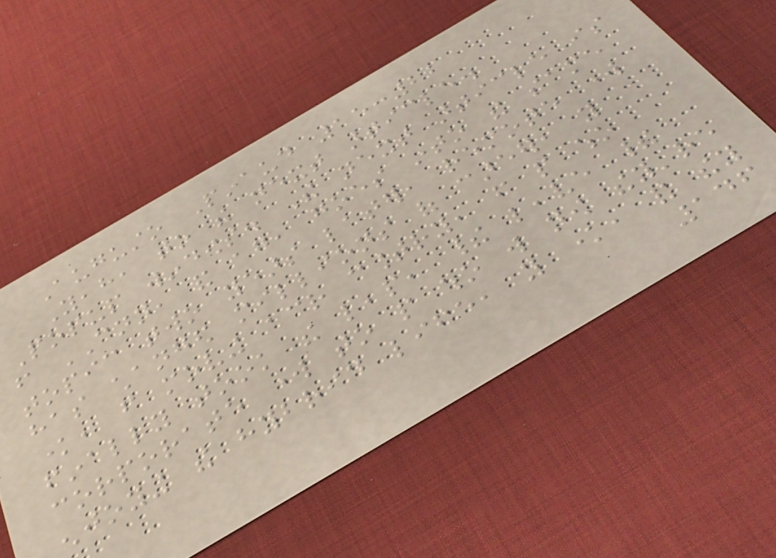Augusto Pinaud 15:22
Yeah, to the next article.
Popup windows. The next article is
from CNN, and again, goes into the same
topic two years later, remote work
has changed millions of career, you
know, from moving across country, from people who
finally took the leap, their leave their
corporate work to people who will now they're
enjoying the hybrid life, you know, and they
146
